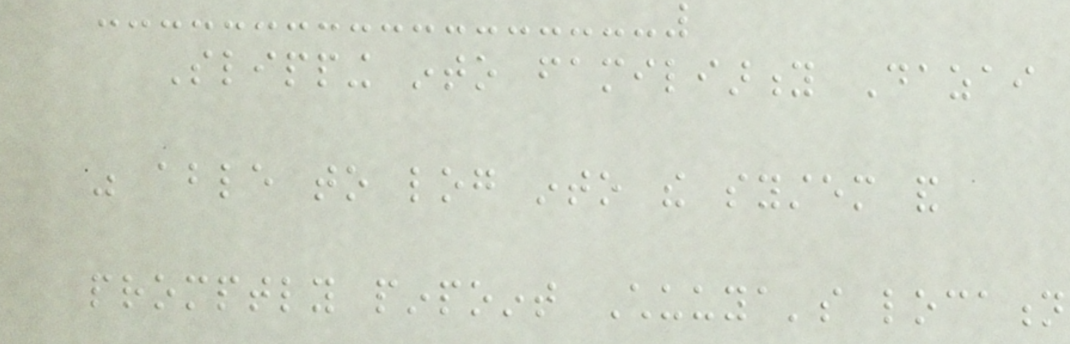Slipping into familiarity Dazai
was able to log into the system and
promptly pinpoint Chuuya's location
